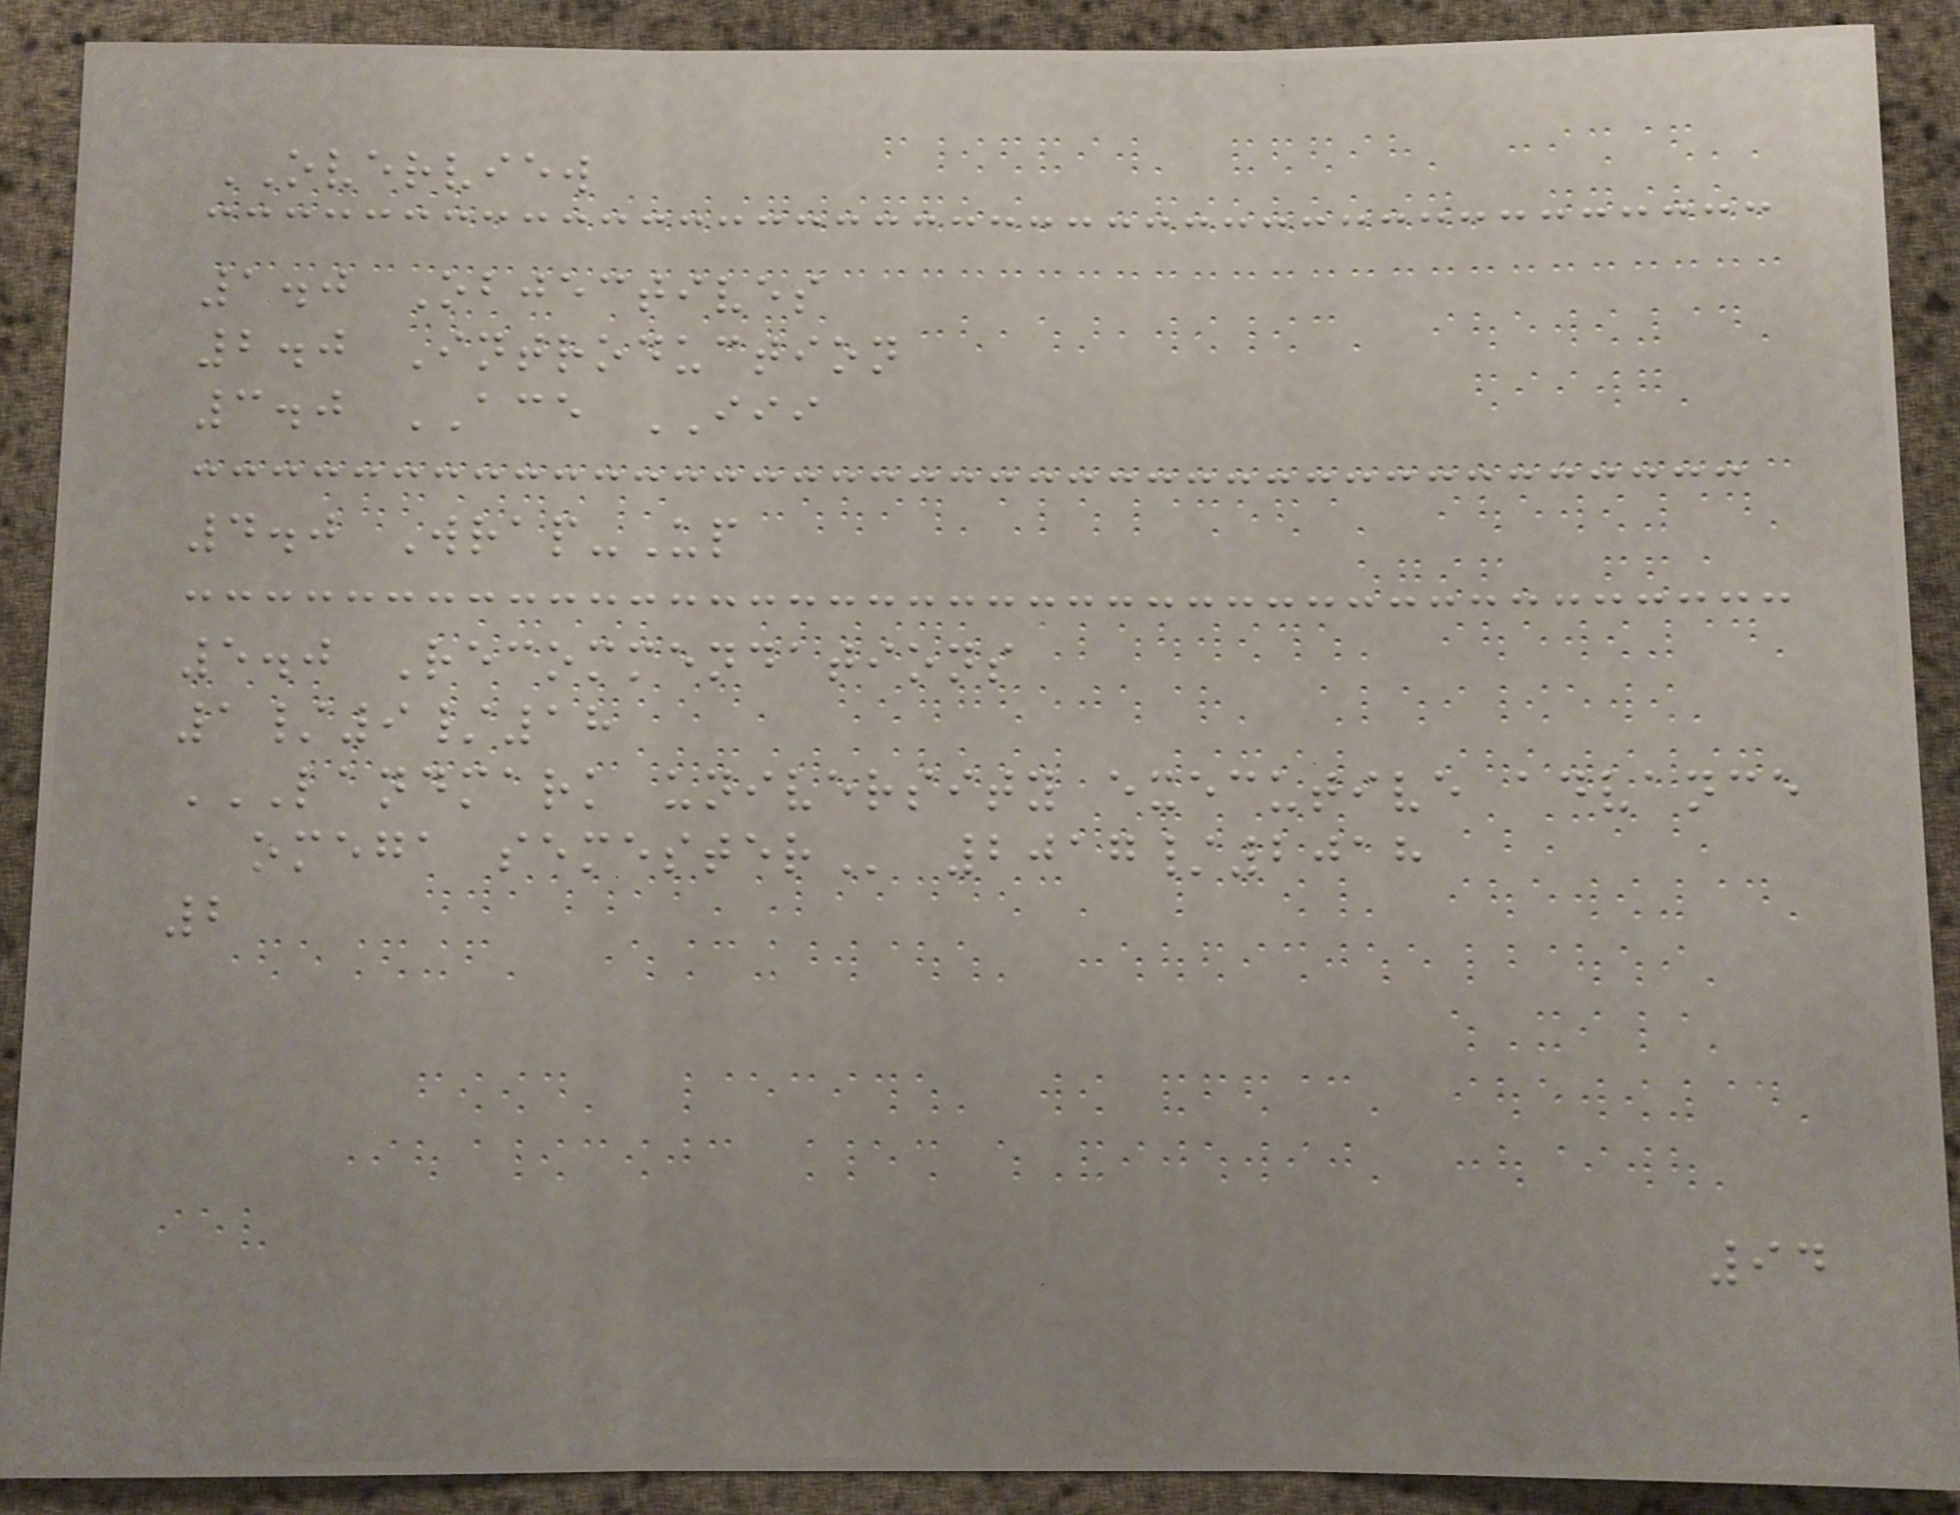OVERVIEW
1.0 Objectives
2.0 Introduction
3.0 ACE III
4.0 Wrap-Up
5.0 Recommendations
1/9/18
LANDMARK UNIVERSITY EXECUTIVE ADVANCE
OMEGA SEMESTER 2017/2018
2
94
